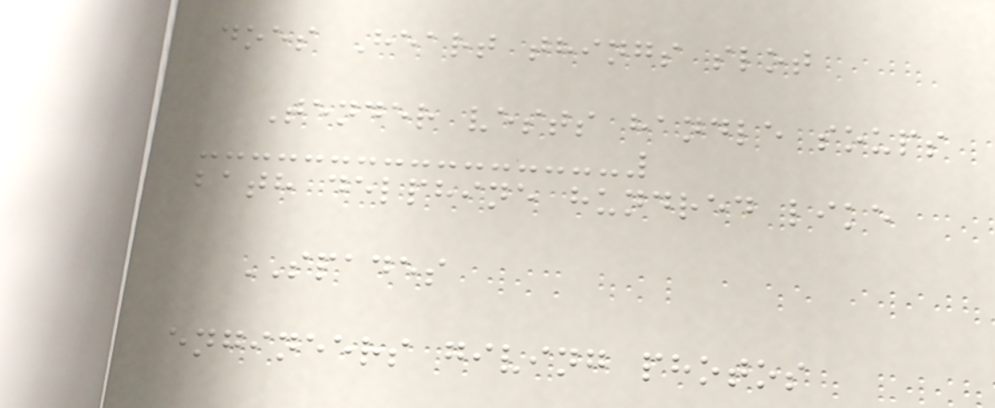does Heart things slot
Tender vests handle soups
bath delphine hundred like
SPADES
engineers giving photos
